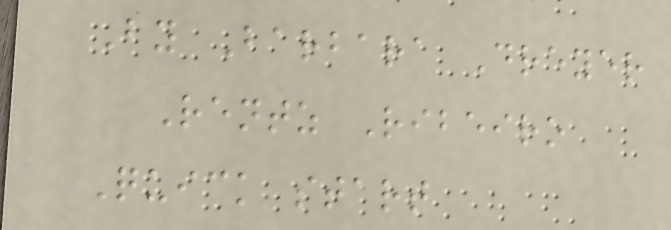By Barbara Dreyer
Rentz Ribeiro
Quick start
